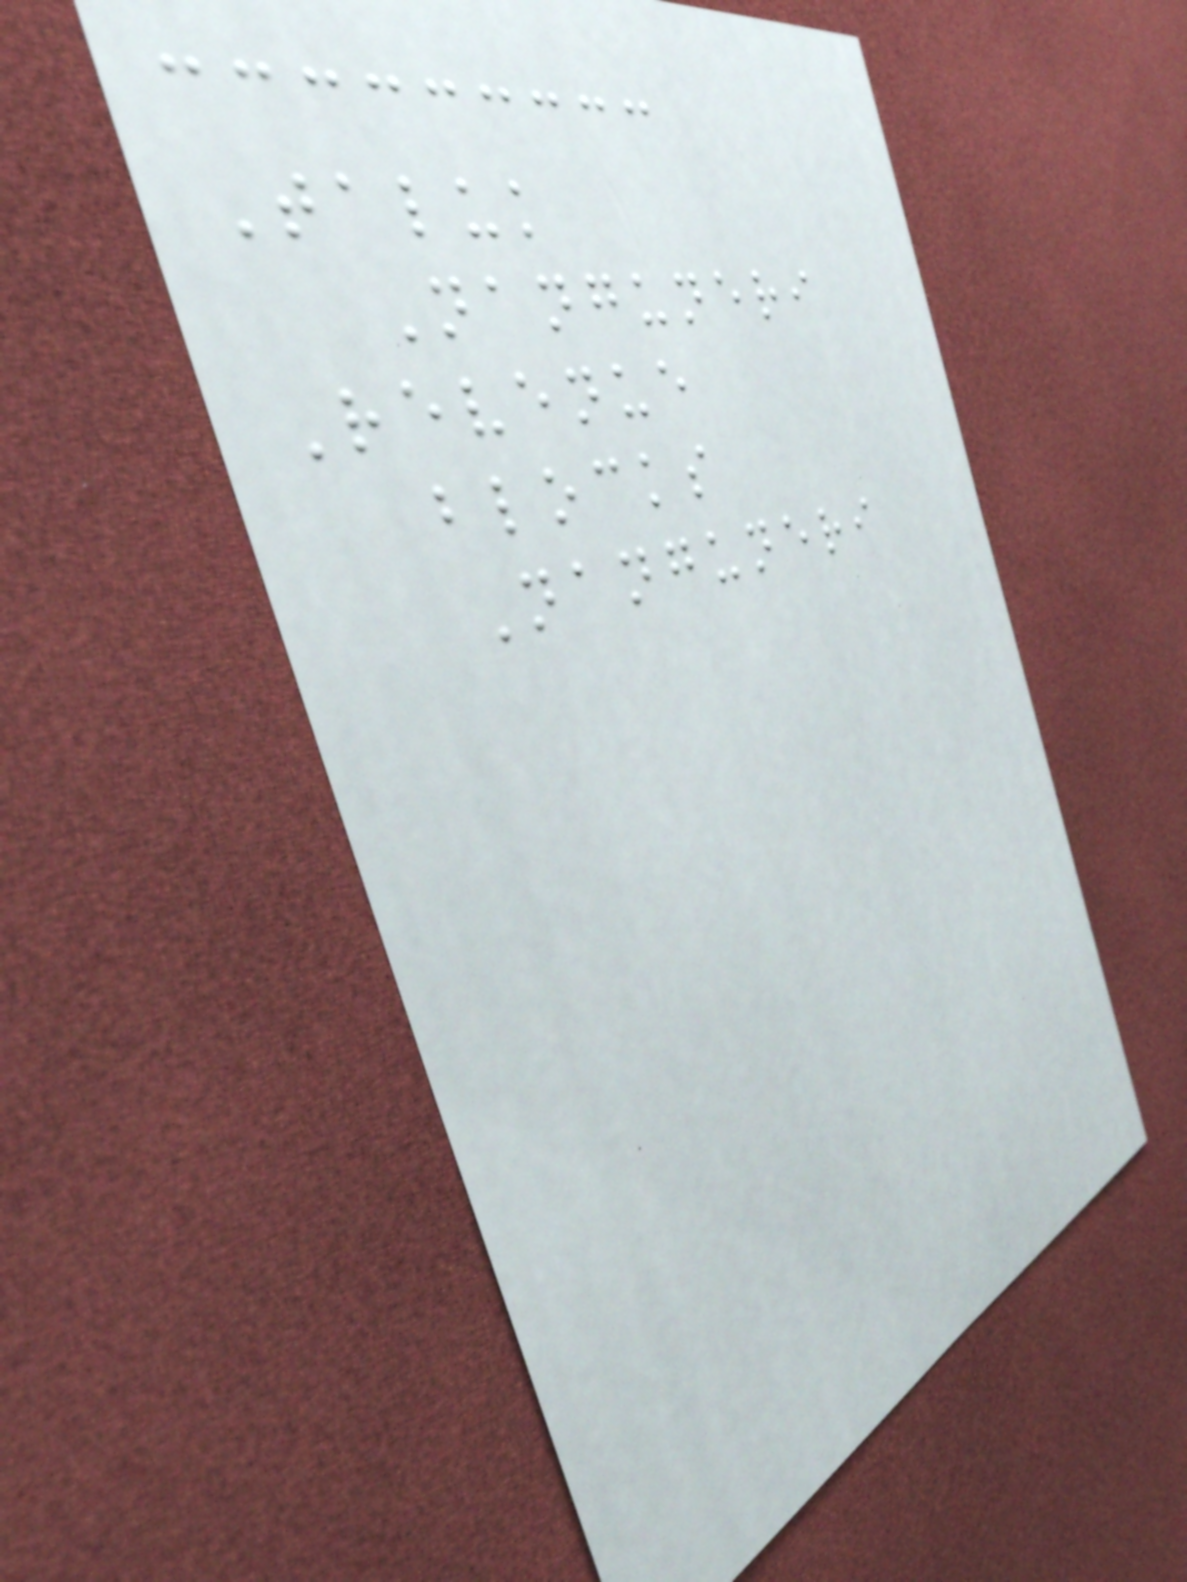Taluk
Nanguneri
Revenue
blocks
Nanguneri
